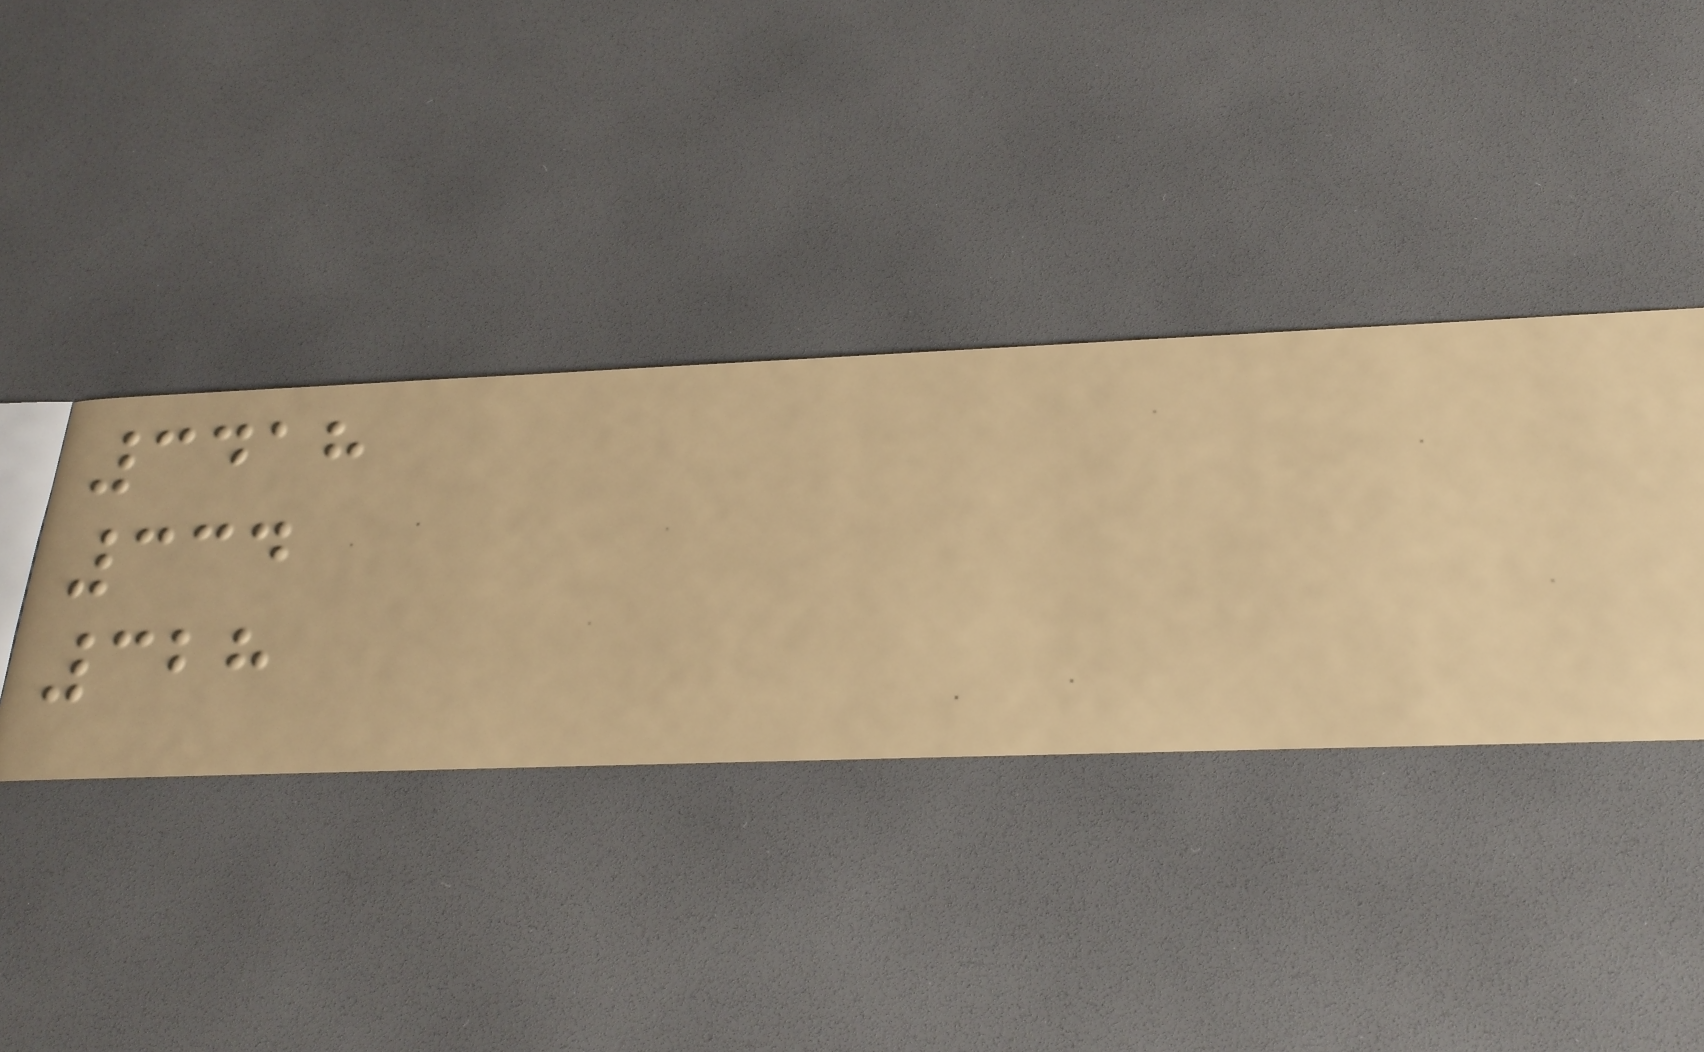3418
334
328
